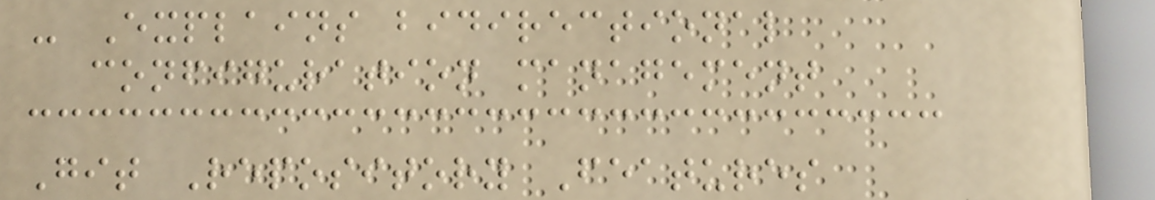- Explains bidirectional
configuration management
Git Repository Features
